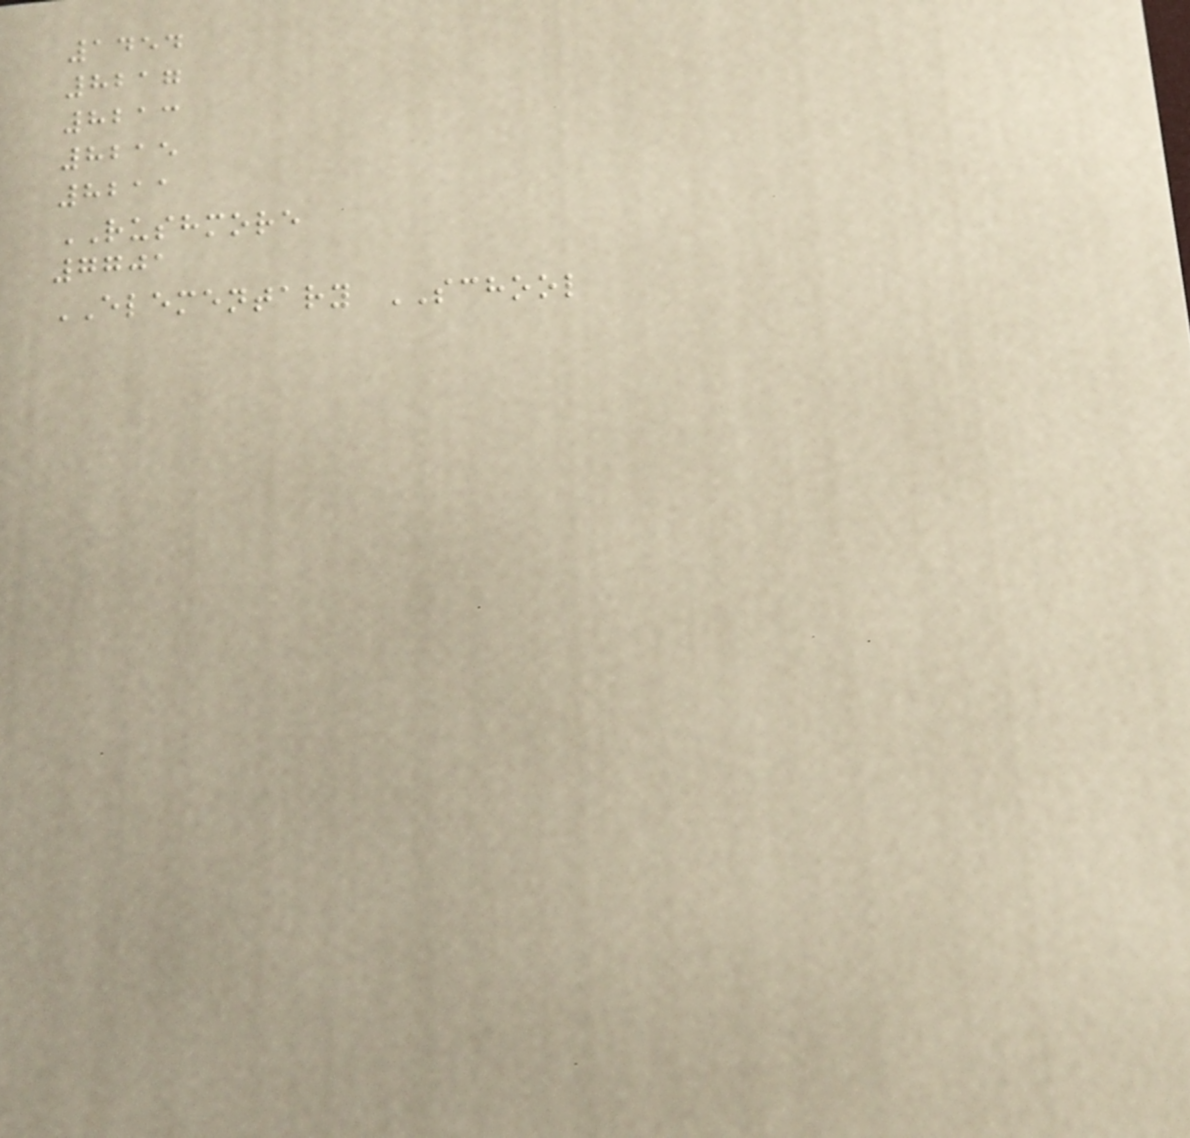1454
8217
8213
8215
8211
RUSHMORE
7701
ELEMENTARY SCHOOL
